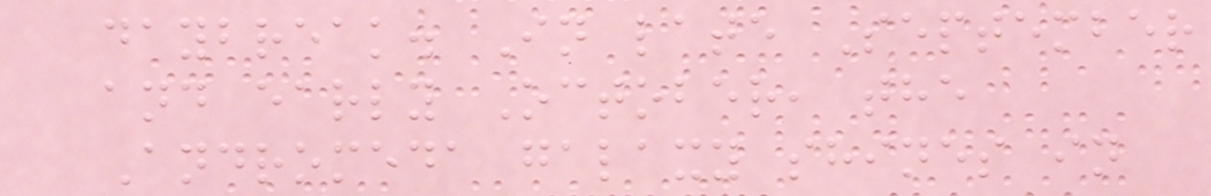daybreak. In late September
and early October, the
Andromeda galaxy shines in
